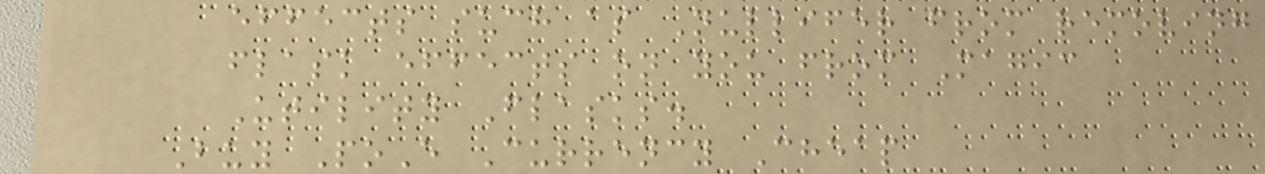effects such as Nullifer from removing
flask effects on you from Magic
Utility Flasks.
Buy PoE Currency Cheap
